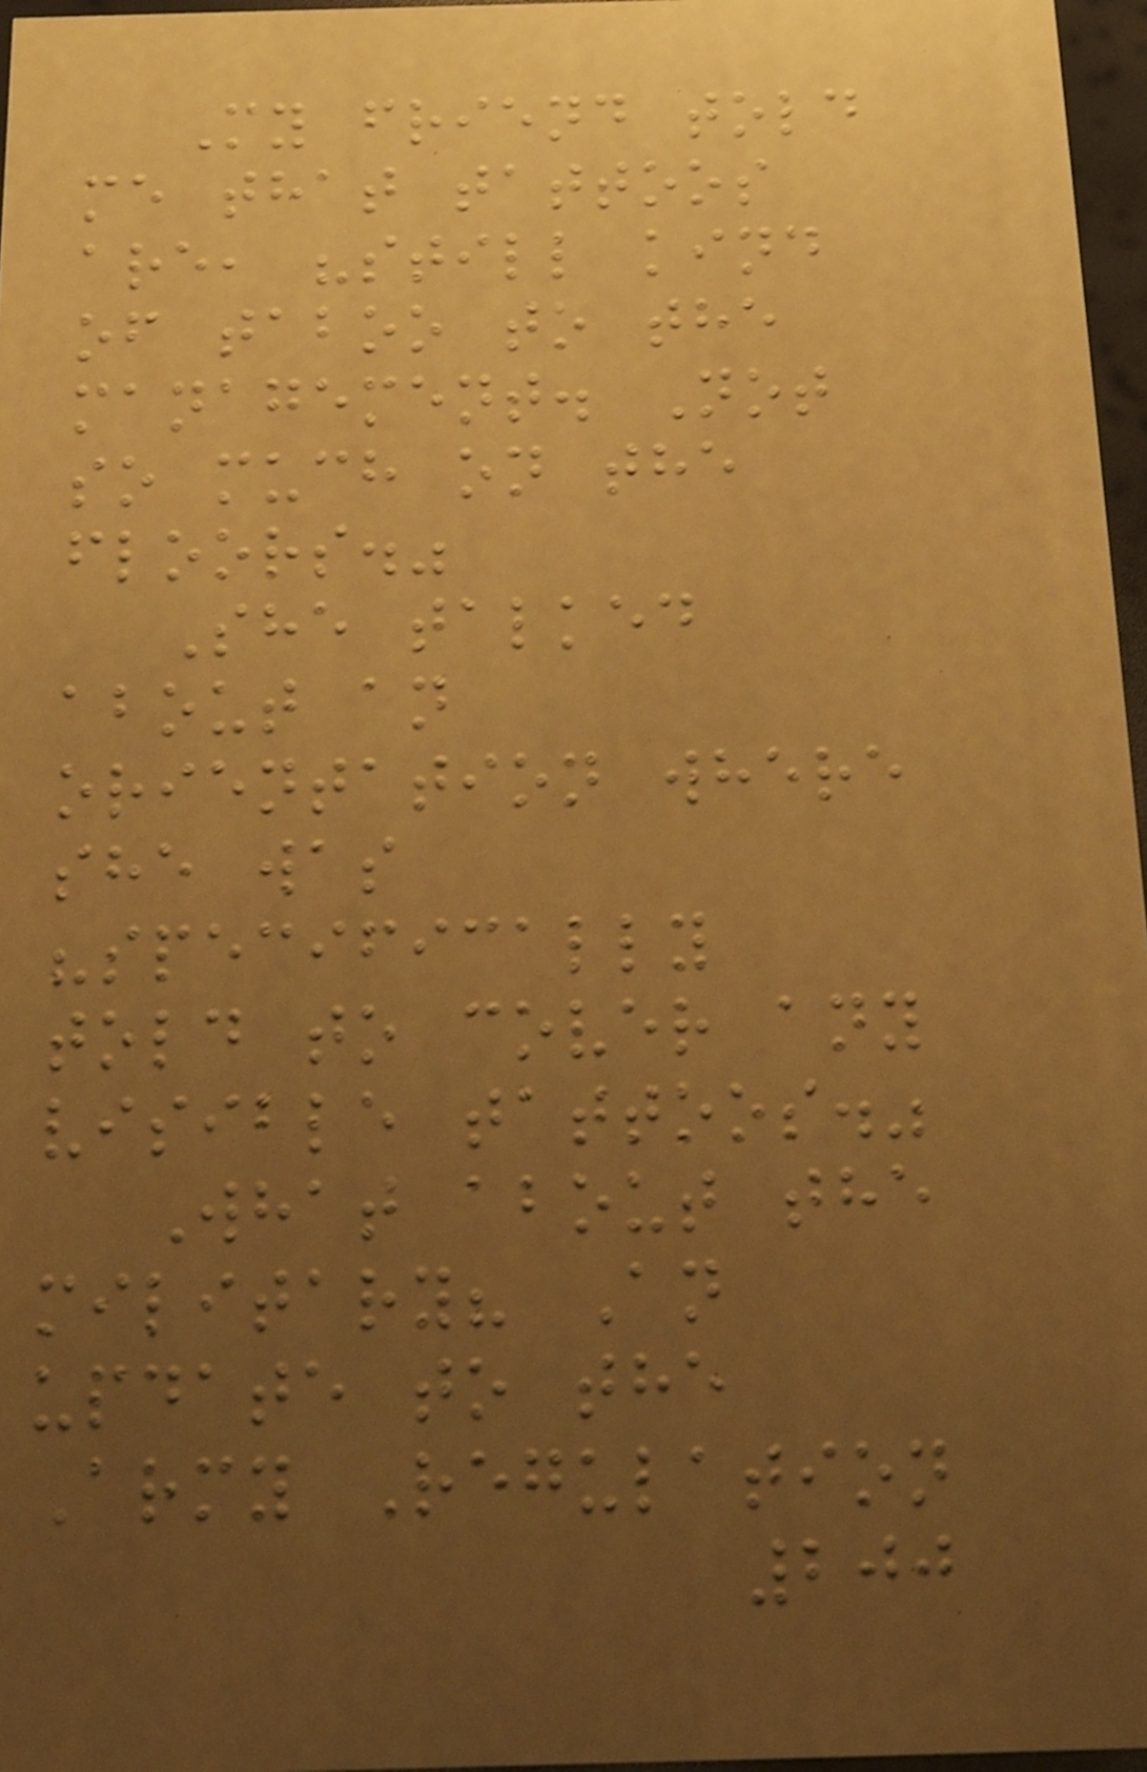My friend told
me that tattoos
are, "still kind
of taboo to the
management. Not
so much on the
floors."
She talked
about an
orientation where
she was
"specifically
told to cover any
visible tattoos."
What about the
military? An
update to the
Army Regulation
200
